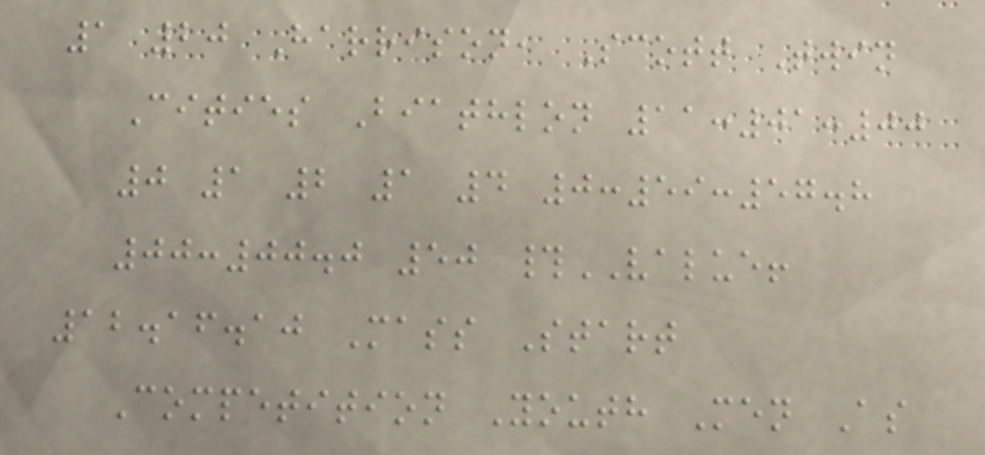1 20 Harrison, Scott Twin
Cities Biathlon 11:01:00
0 1 2 1 4 0:59:57.8
00:00.0 50 #VALUE!
12.16.10 Mass Start
Competition Youth Men As
